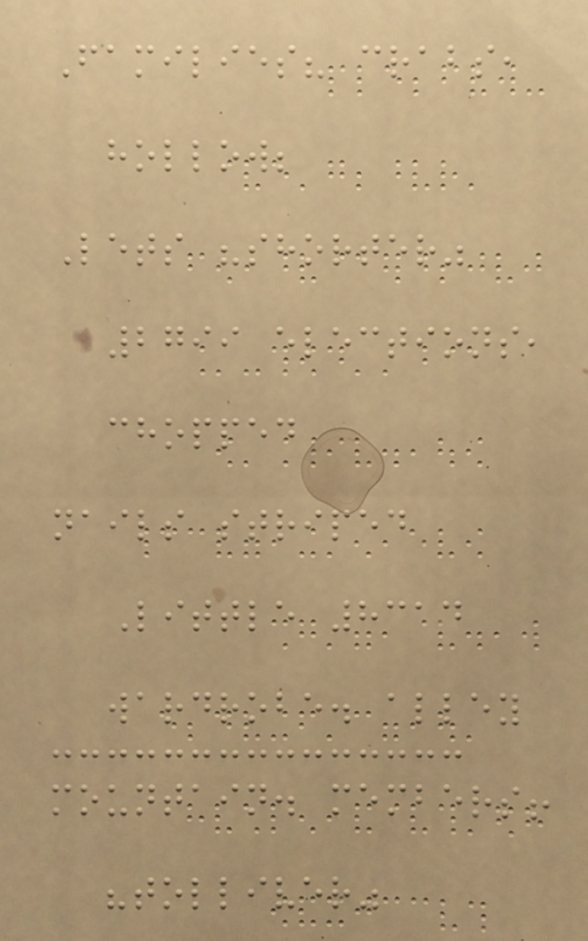Families? crabs,
hollow;
Lets "shorter"
2799 elections,
chopped
nails striped
Little 8314
wardrobe. alley
mountain. members!
"tolliver"
